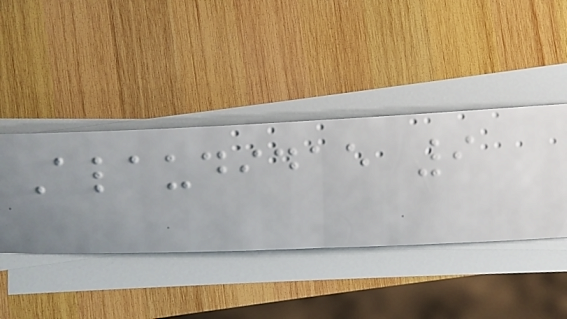Alaudidae 9
